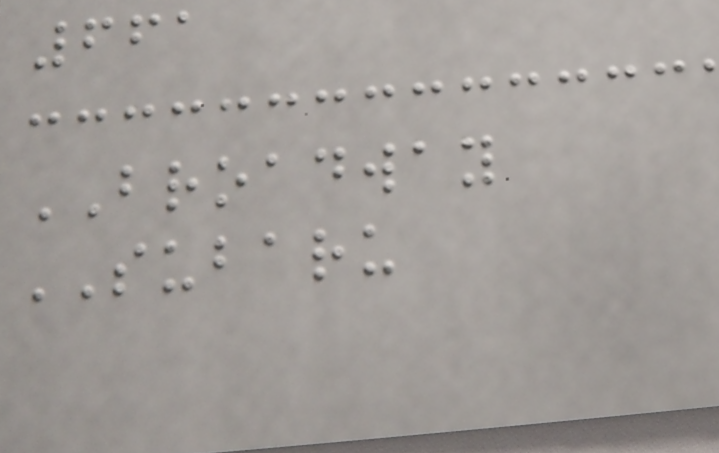661
BROADWAY
SUBARU
